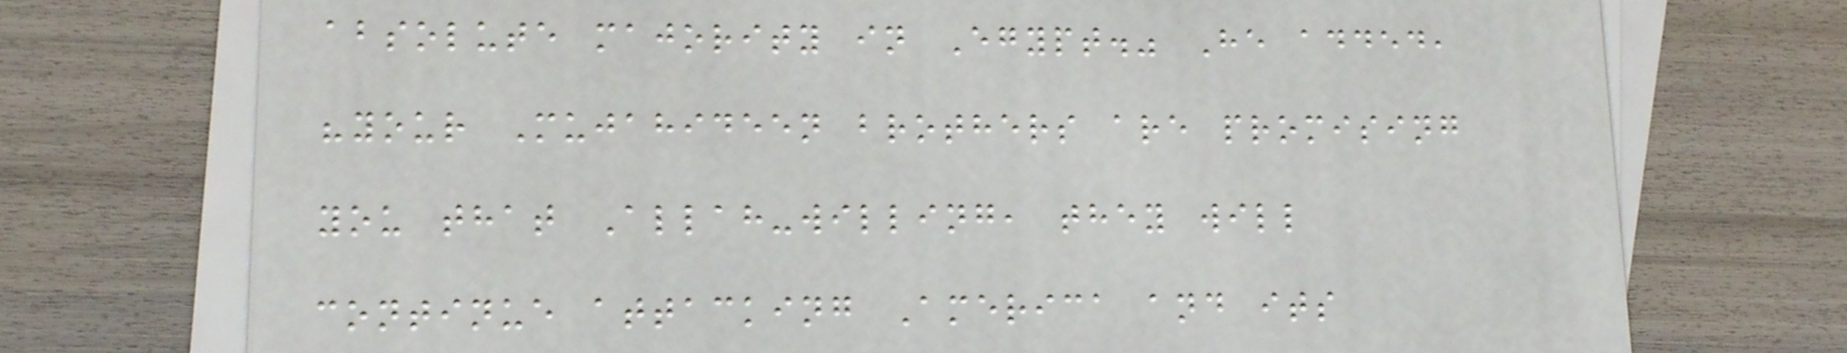absolute majority in Egypt." He added,
"your Mujahideen brothers are promising
you that Allah-willing, they will
continue attacking America and its
